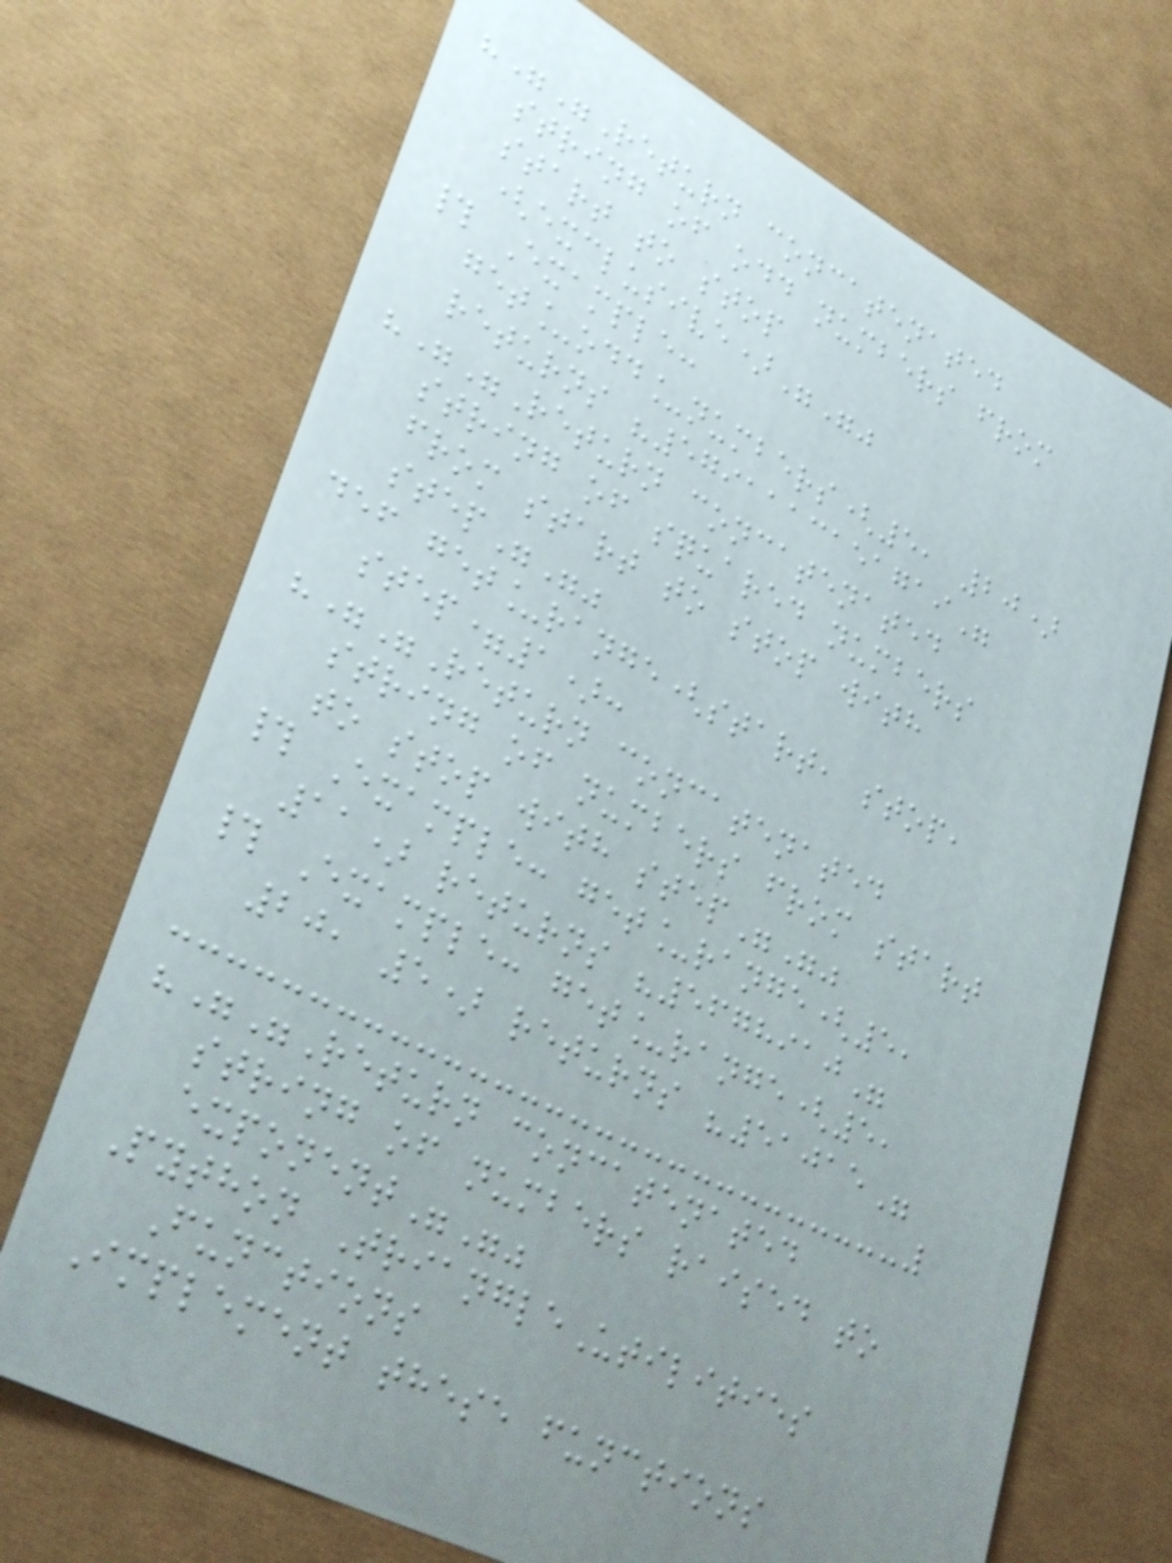"""Return concatenated
string of odd numbers from
start to stop
(exclusive)"""
# Example:
get_odd_numbers(5, 20)
returns "5791113151719"
"""Return concatenated
string of squared numbers
from start to stop with
step"""
def get_range(start, stop,
step=1):
"""Return concatenated
string of numbers from start
to stop with step"""
# Example: get_range(5,
11) returns "5678910"
# Example: get_range(5,
20, 5) returns "51015"
"""Return concatenated
string of numbers raised to
exponent"""
Python TriangleUtilities
Functions
Implement these functions
